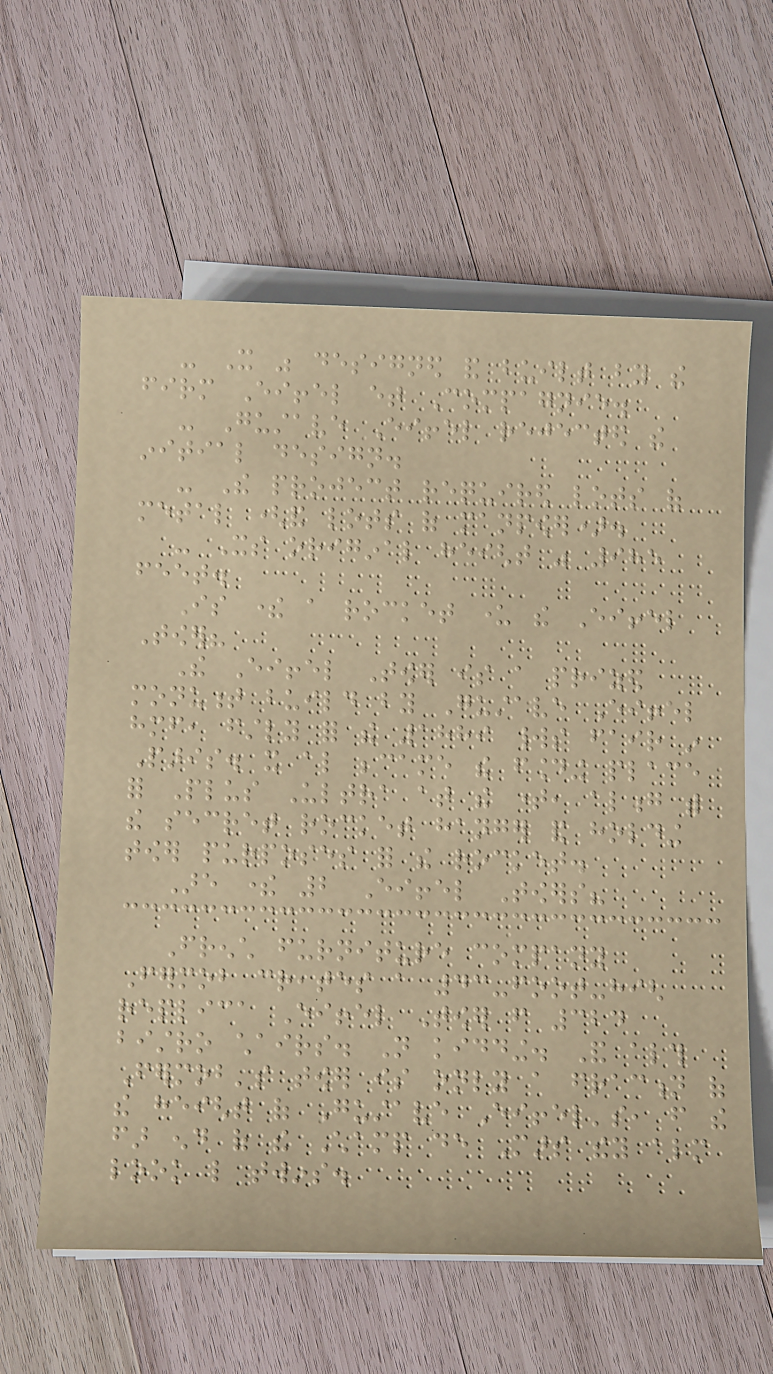- It was designed and built by the
firm Eiffel et Compagnie.
- Gustave Eiffel rejected the
initial design.
- The project required lots of
metal (and lots of manpower).
- Its original height was 985
feet.
Is there a rocket under the Eiffel
Tower?
The Eiffel Tower is a prized
monument build by Gustave Eiffel
himself, firstly for the 1889 worlds fair in
Paris. it also became the founding place
for Plus Ultra at the time, along with
the secret rocket hanger and holding
tower purposes for the rocket.
Are there 2 Eiffel Towers?
French furniture company
Fermob creates a 43-foot-high
replica Eiffel Tower from 324
bistro chairs. Not kidding. And although
Fermob's tower is only a fraction of
the height of Gustave Eiffel's, from the
far end of the Champ de Mars they almost
look like twins.
